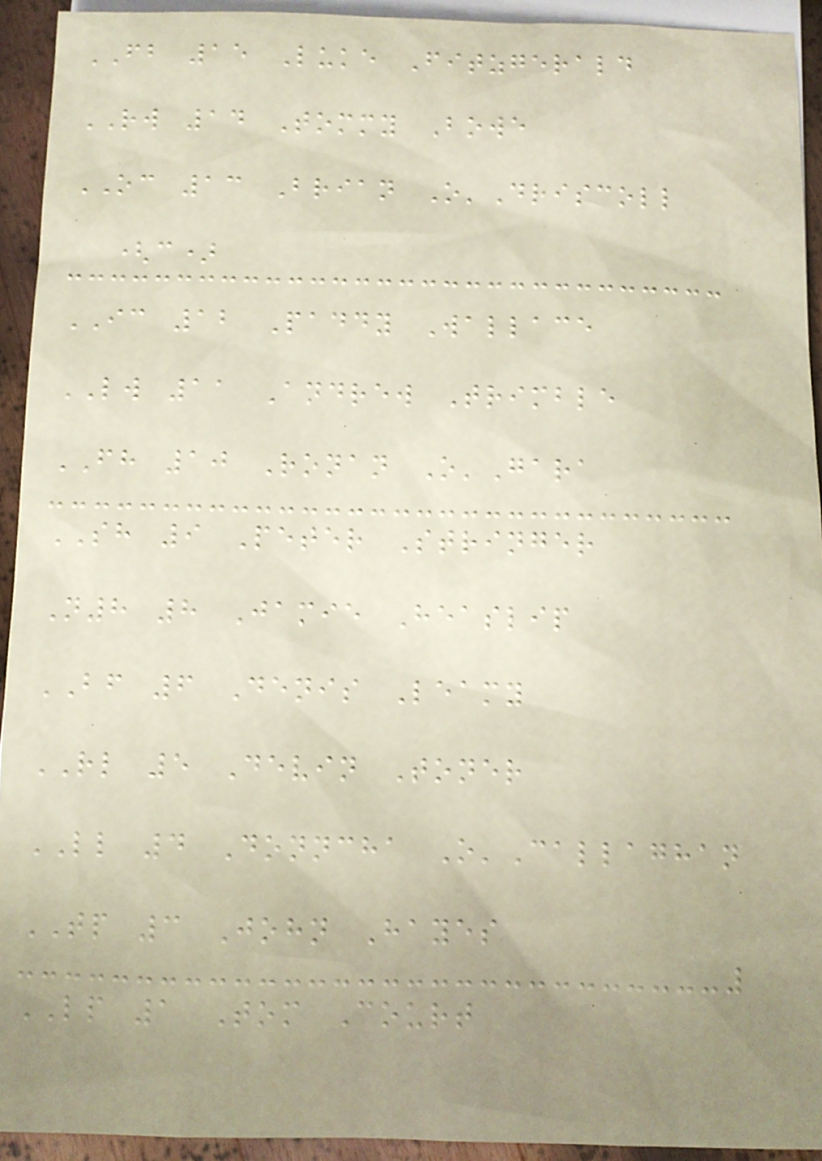FB 15 Luke Fitzgerald
RW 14 Tommy Bowe
OC 13 Brian O'Driscoll
(c)
IC 12 Paddy Wallace
LW 11 Andrew Trimble
FH 10 Ronan O'Gara
SH 9 Peter Stringer
N8 8 Jamie Heaslip
BF 6 Denis Leamy
RL 5 Devin Toner
LL 4 Donncha O'Callaghan
TP 3 John Hayes
LP 1 Tom Court
